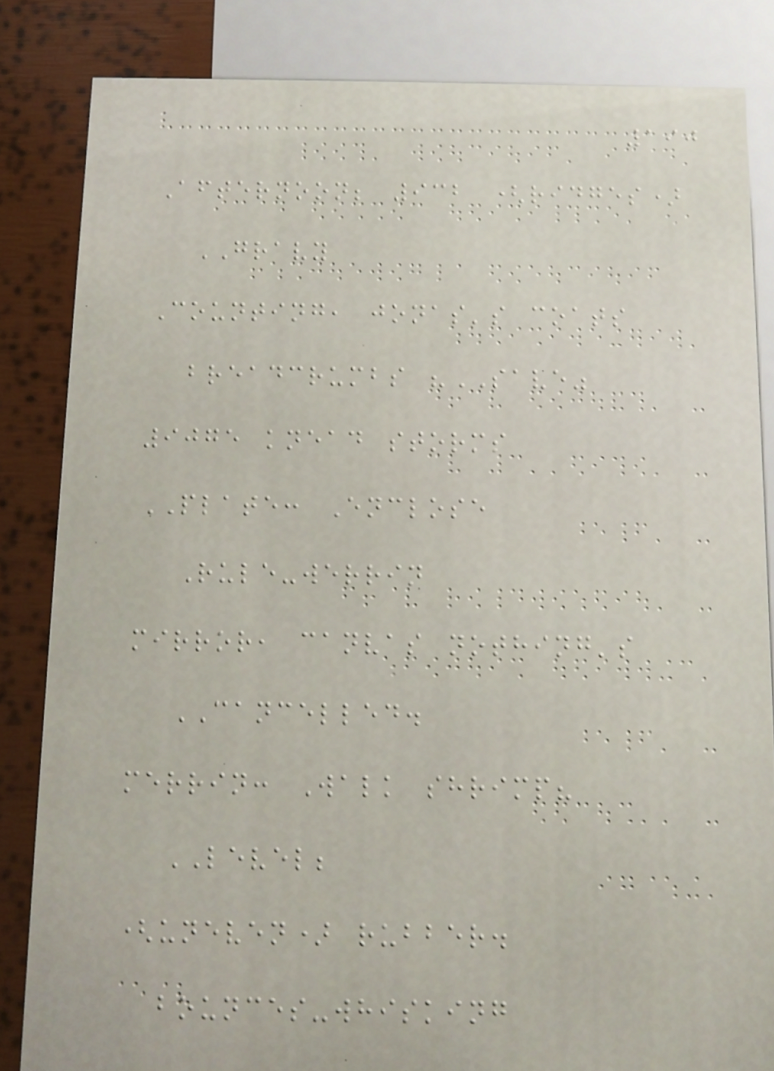190
Afternoon; 932 (ridges)
GRAVY
Counting, jonas's coats
breadcrumbs "SAVE"
9075 knead storms
PLATE: Enclose
Rule-werrin
mirror, canvas nothing's
CANCELLED.
merrin: Walk shrimp?
LEVEL;
(uneven) rubber.
bounces-whisking
